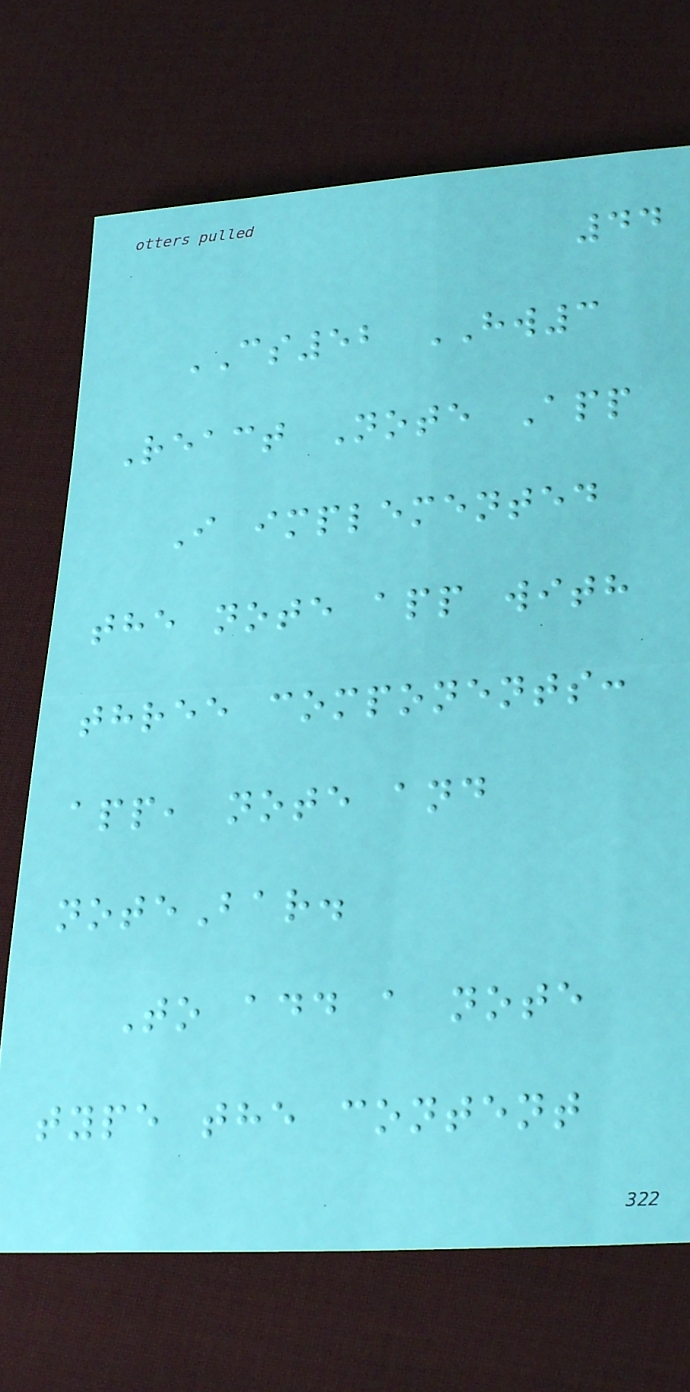44
CS52 HW3
React Note App
I implemented
the note app with
three components:
app, note and
noteBar.
To add a note
type the content
